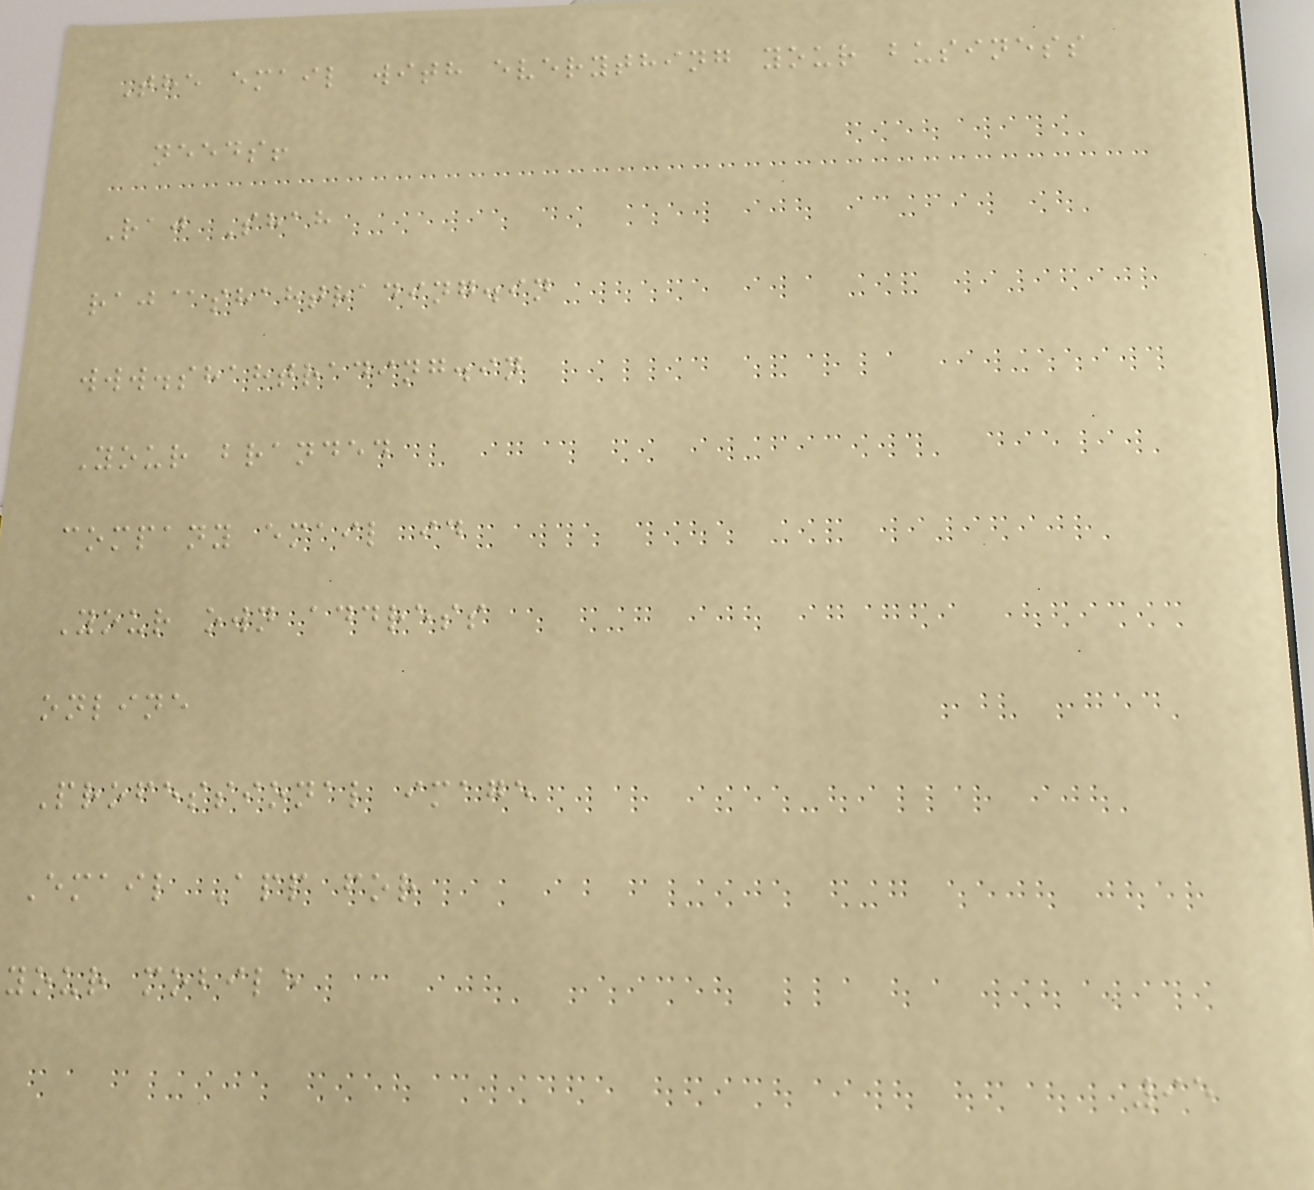The email with everything your business
needs!
Raj Shah
raj@shahtrading.in
www.shahtrading.in
Your branded
company email id
Your own address
online
Professional image
Email App for
your mobile
95
